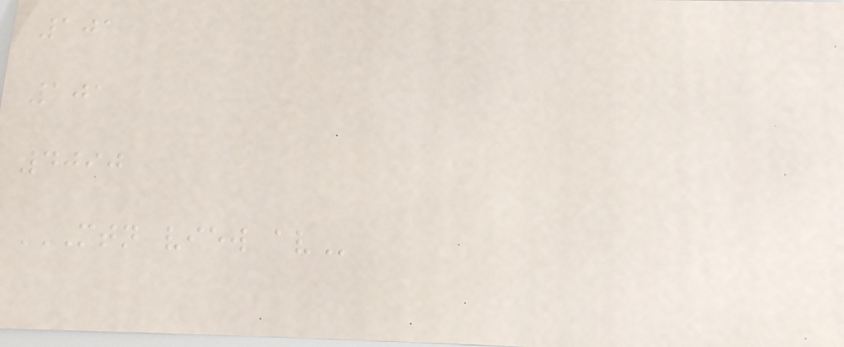101
101
4090
MTN VIEW AV
